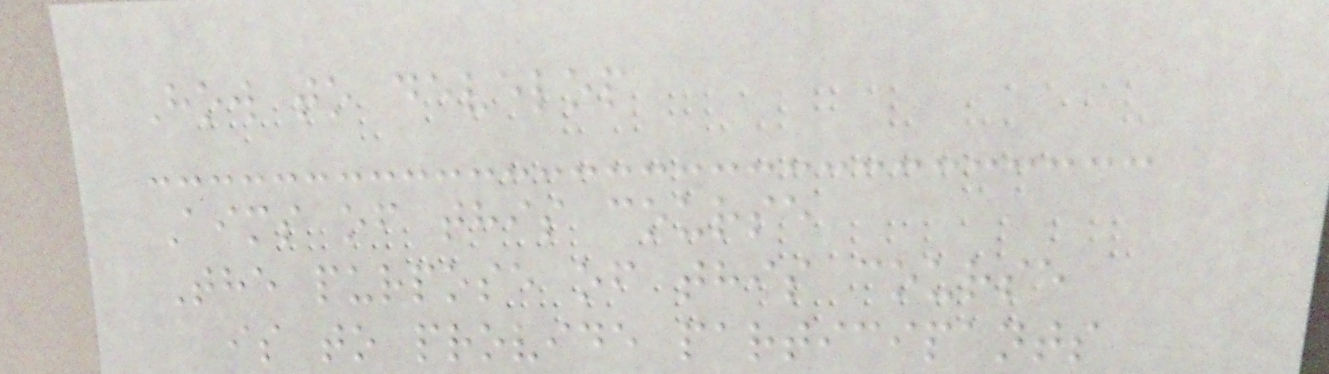How to develop
Aims of this course
The purpose of this course
is to provide participants
